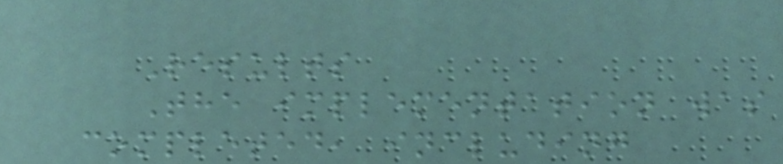Results
The implementation was
completed, including
